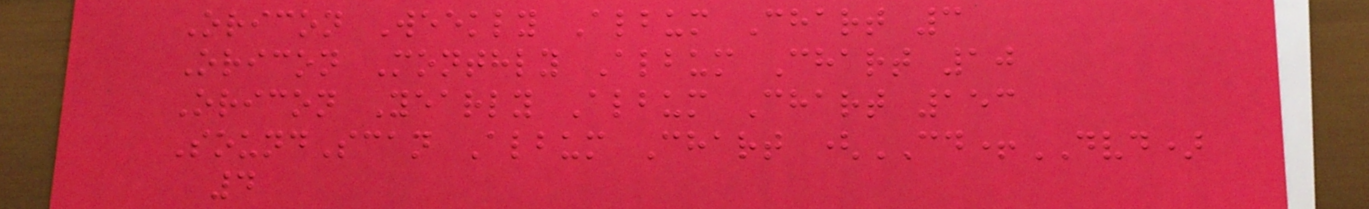Oricon Weekly Album Chart 3
Oricon Monthly Album Chart 10
Oricon Yearly Album Chart 153
SoundScan Album Chart (CD+DVD)
4
